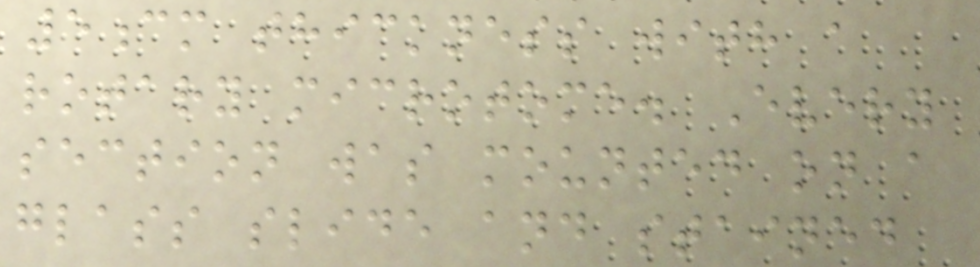5cm thickness with a
rotary microtome. Every
section was mounted on a
glass slide and stained
